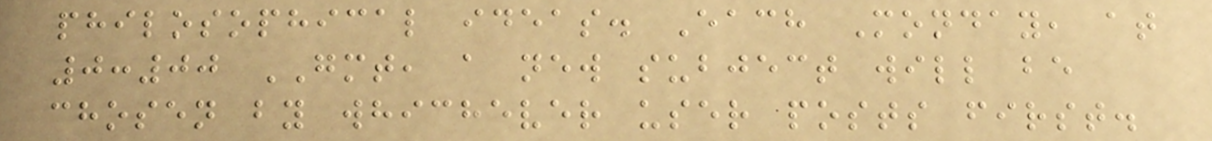philosophical ideas. Each Monday, at
0:00 GMT, a new subject will be
chosen by whichever user posts first.
